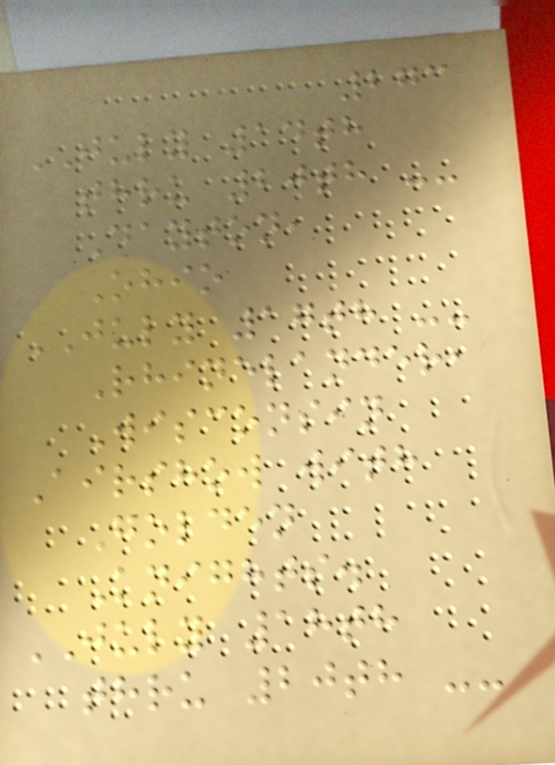273
JULY 14th
thru 20th --
Dayton,
Ohio
JULY 17th --
Rhinelander,
Wisconsin
Airshow with
Golden
Knights.
JULY 18th
thru 20th --
